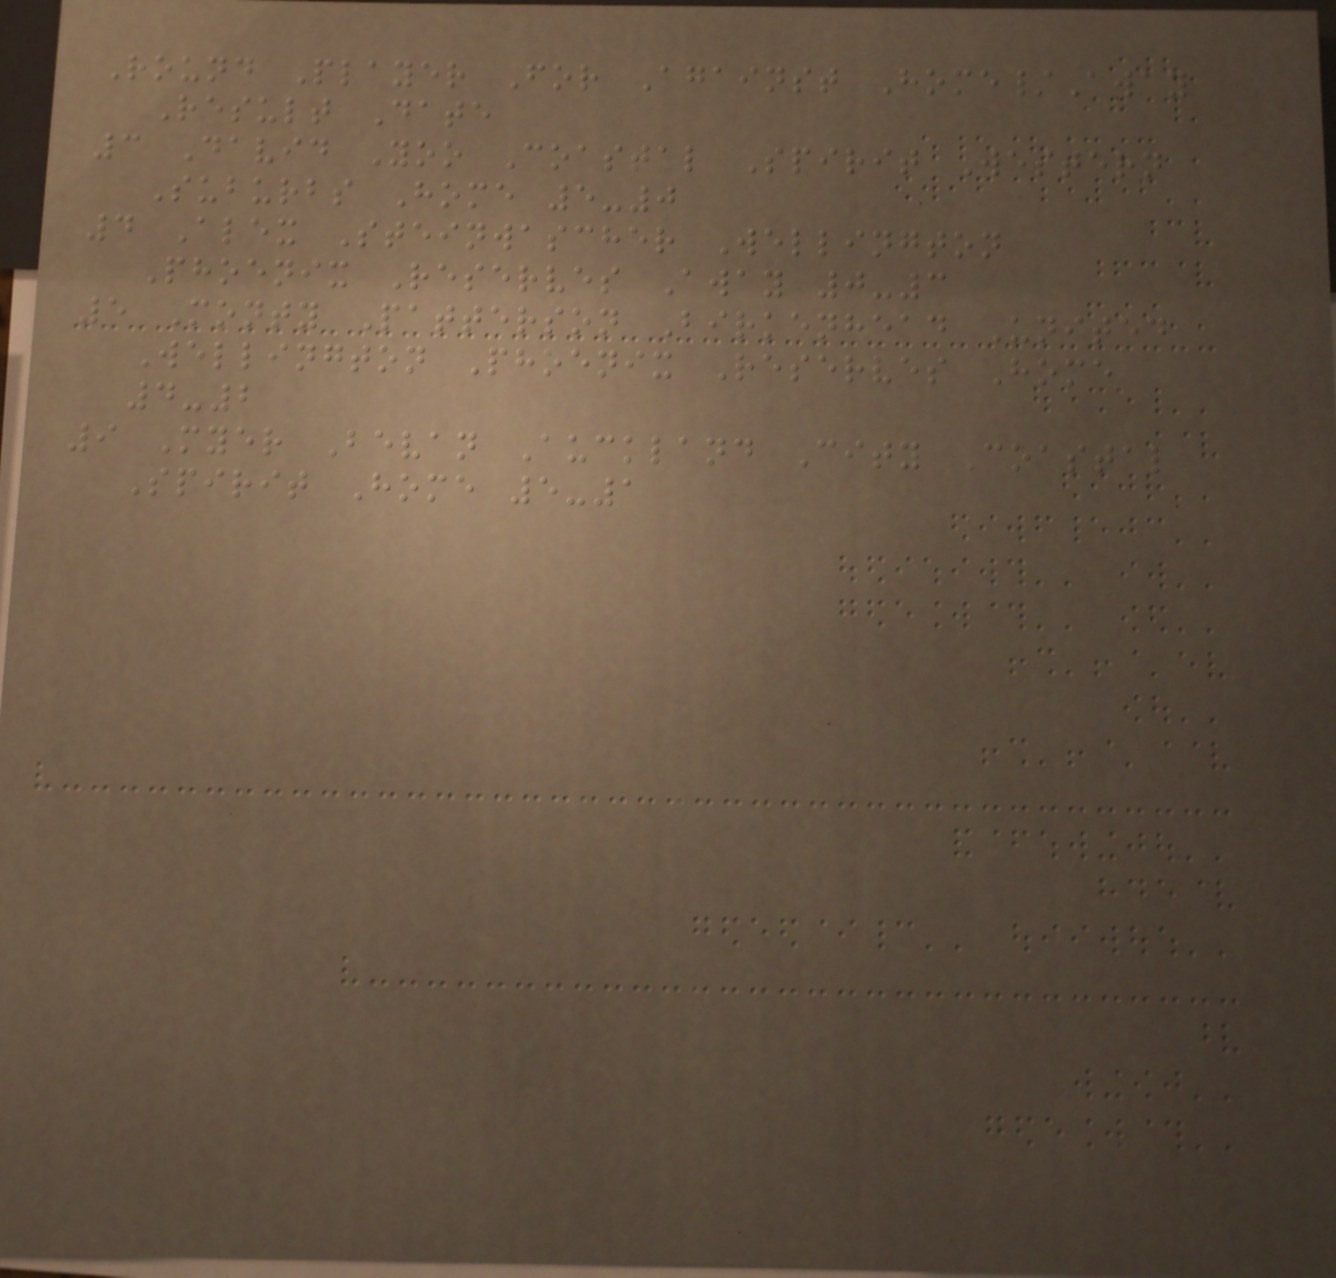Round Player For Against Home/Away
Result Date
3 David Yoo Coastal Spirit Western
Suburbs Home 5-0
4 Alex Steinwascher Wellington
Phoenix Reserves Away 0-3
5 Monty Patterson Birkenhead United
Wellington Phoenix Reserves Home
4-2
9 Myer Bevan Auckland City Coastal
Spirit Home 5-1
